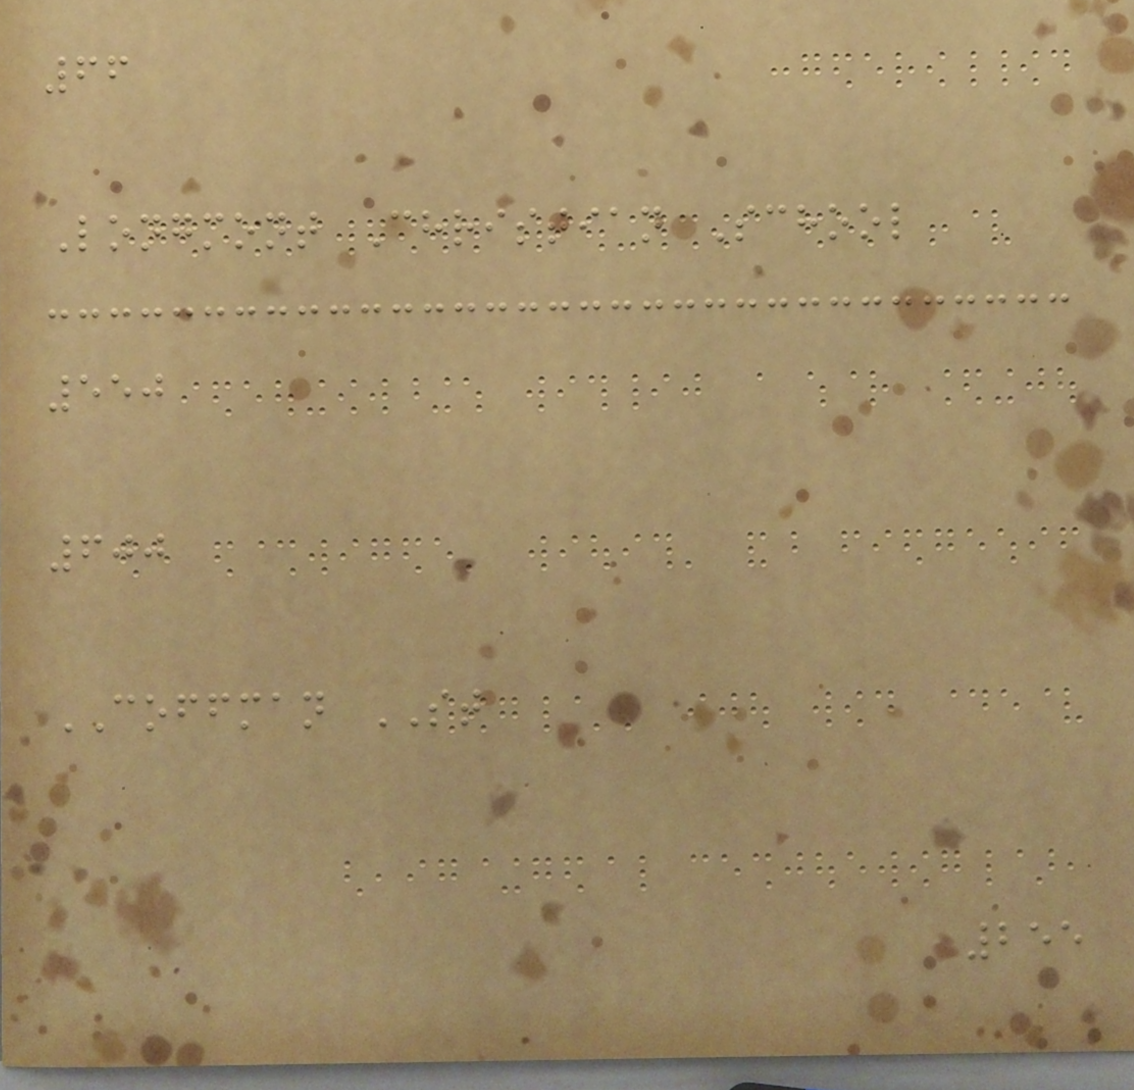66
Longmont Christian School
550
600
COFFMAN ST
255
